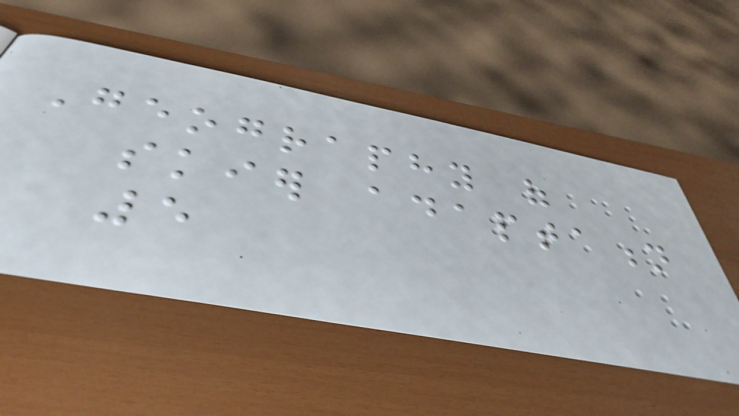Geography of
skier adaptation
5
